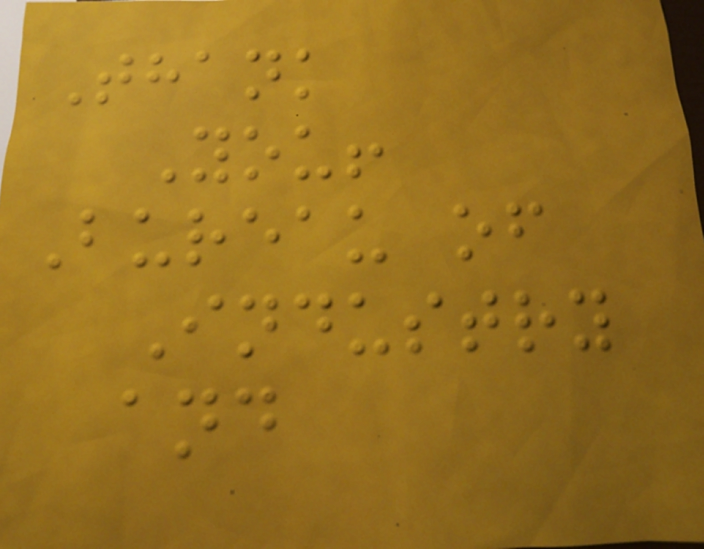Thank
You!
Bureau of
Industry
and
